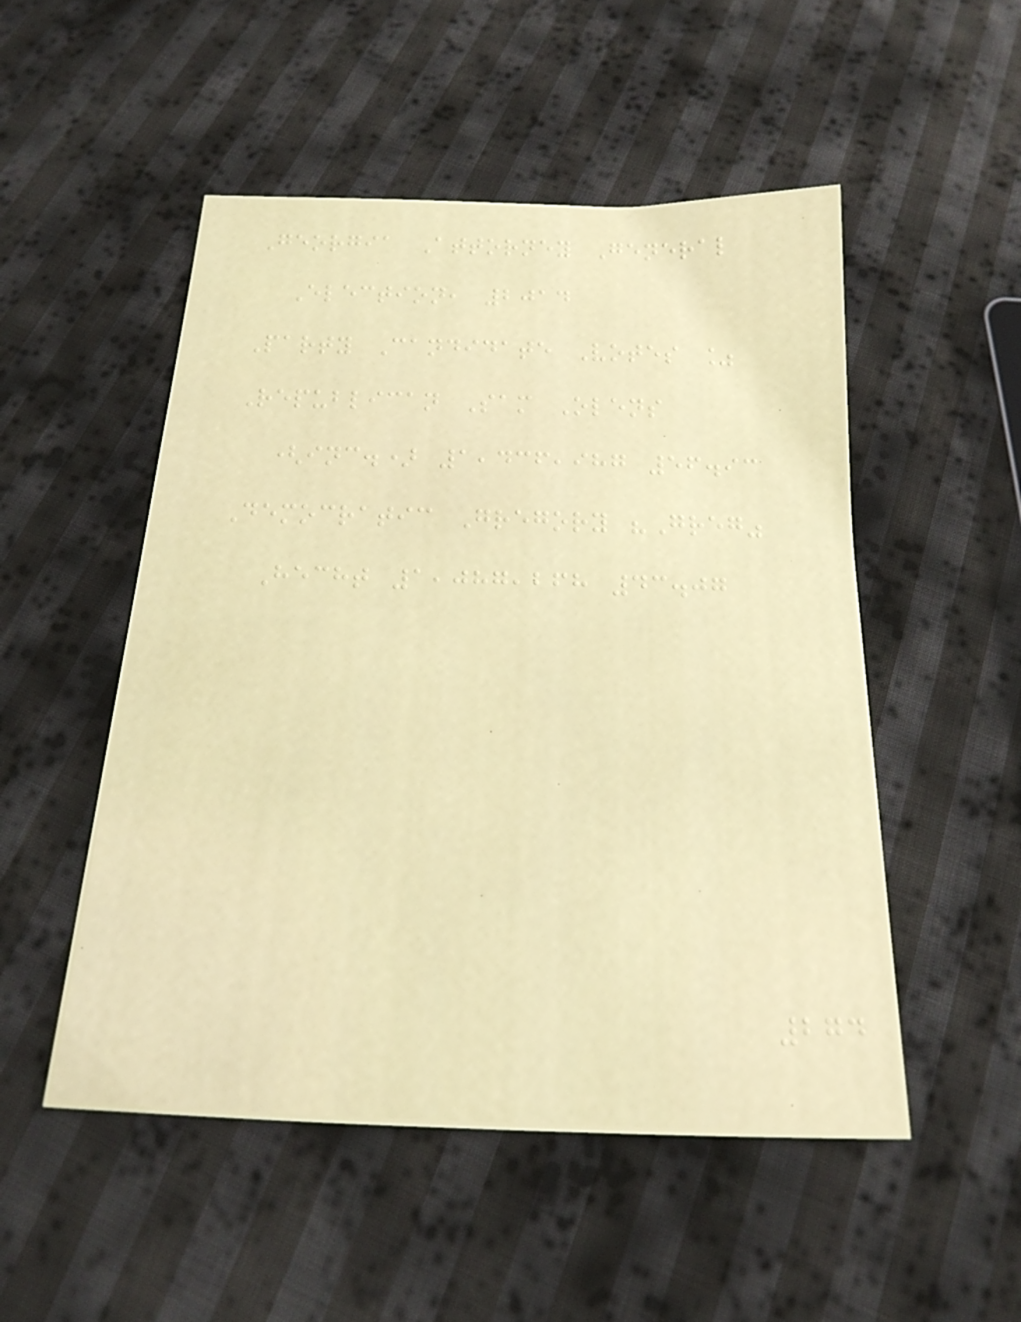Georgia Attorney General
Election, 2014
Party Candidate Votes %
Republican Sam Olens
(inc.) 1,436,987 56.93
Democratic Gregory "Greg"
Hecht 1,087,268 43.07
274
